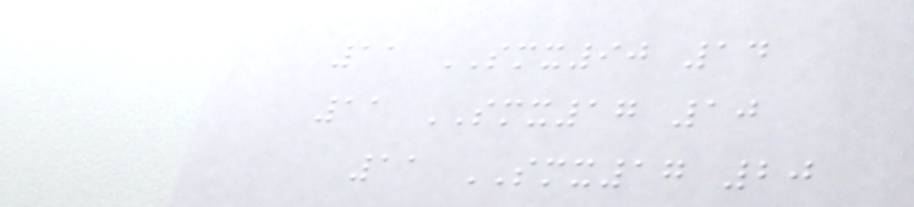11 SMX90 14
11 SMX17 10
11 SMX17 20
